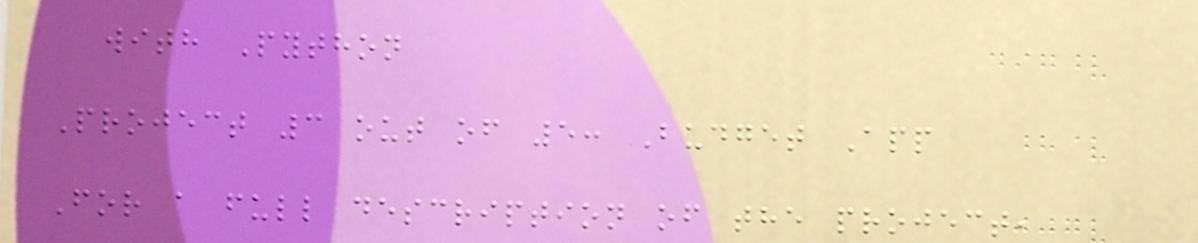with Python
Project 3 out of 5: Budget App
For a full description of the project,
